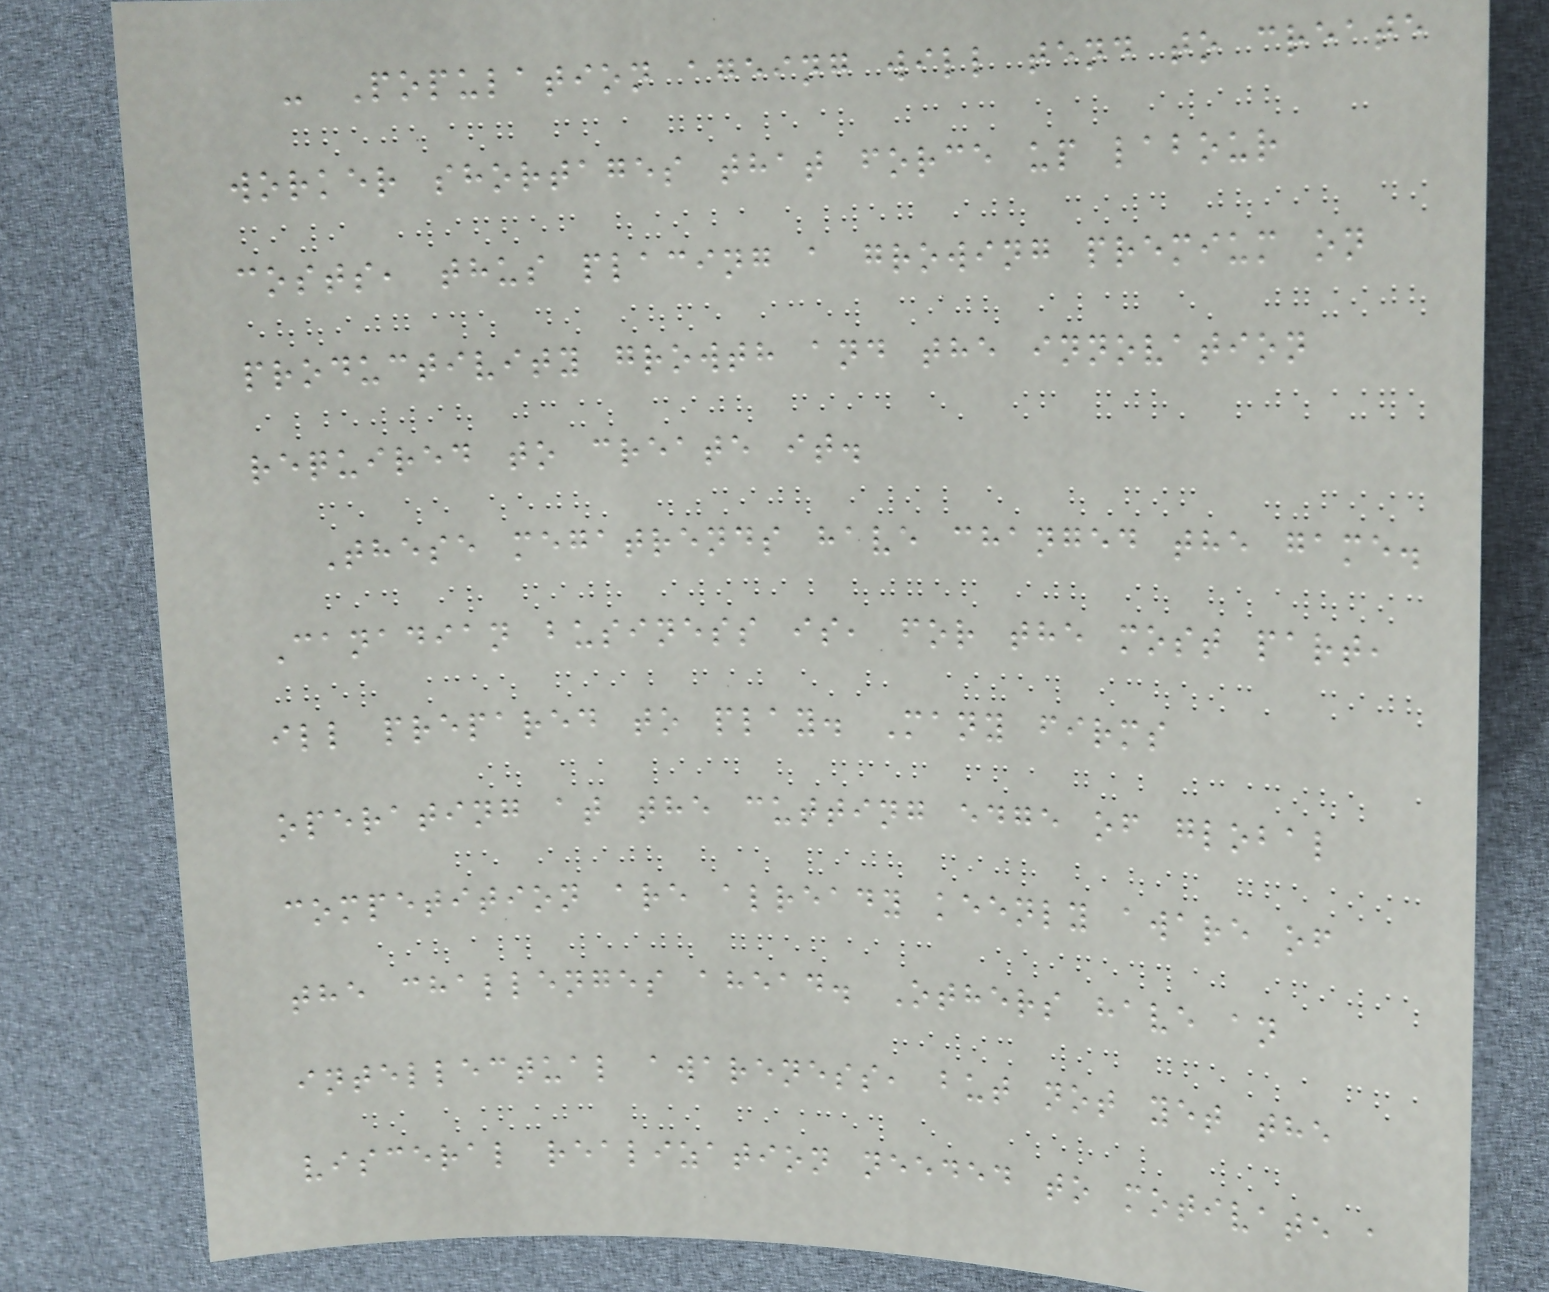- Population ageing will tend to create
worker shortages that force up labour
costs, thus placing a growing premium on
productivity growth and the innovation
required to create it.
These megatrends have changed the game.
Canadian business is, for the most part,
ill prepared to play. Many firms
operating at the cutting edge of global
competition are already keenly aware of
the challenges ahead. Others have an
intellectual awareness, but not yet the
visceral realization needed to motivate a
